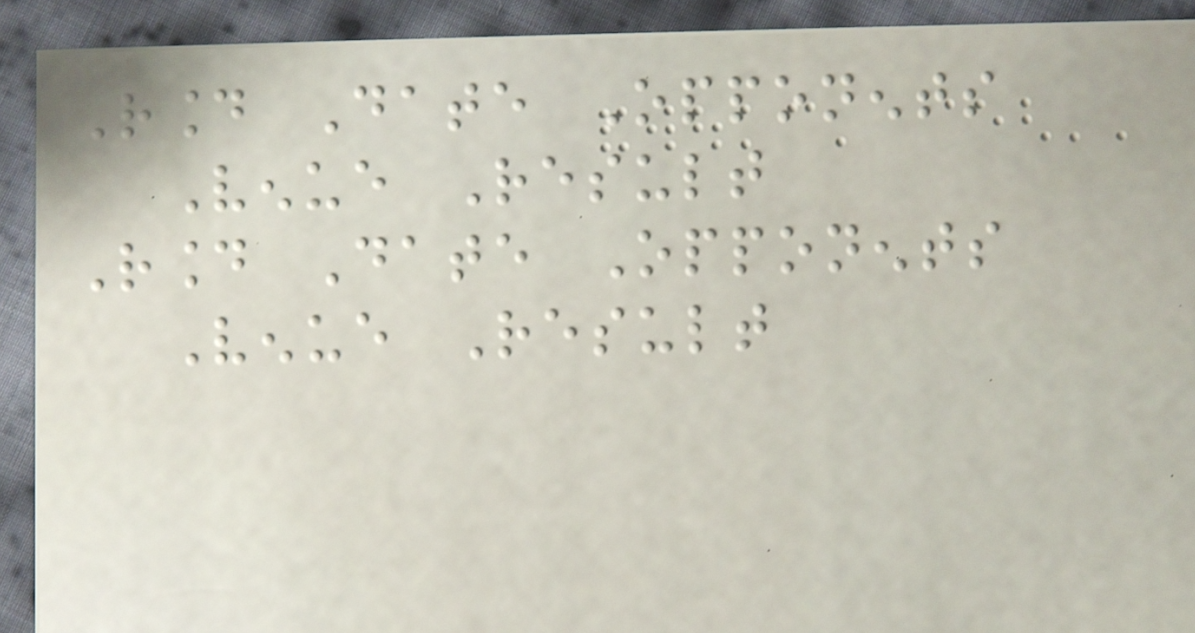Round Date Opponents
Venue Result
Round Date Opponents
Venue Result
